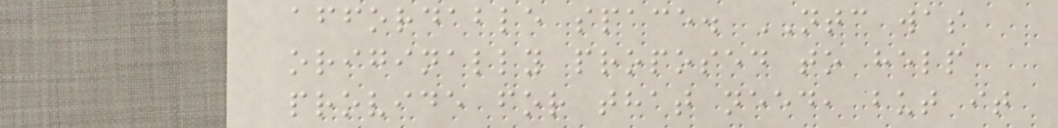affordable space. NTC was
originally proposed to help
provide for that need, but it
